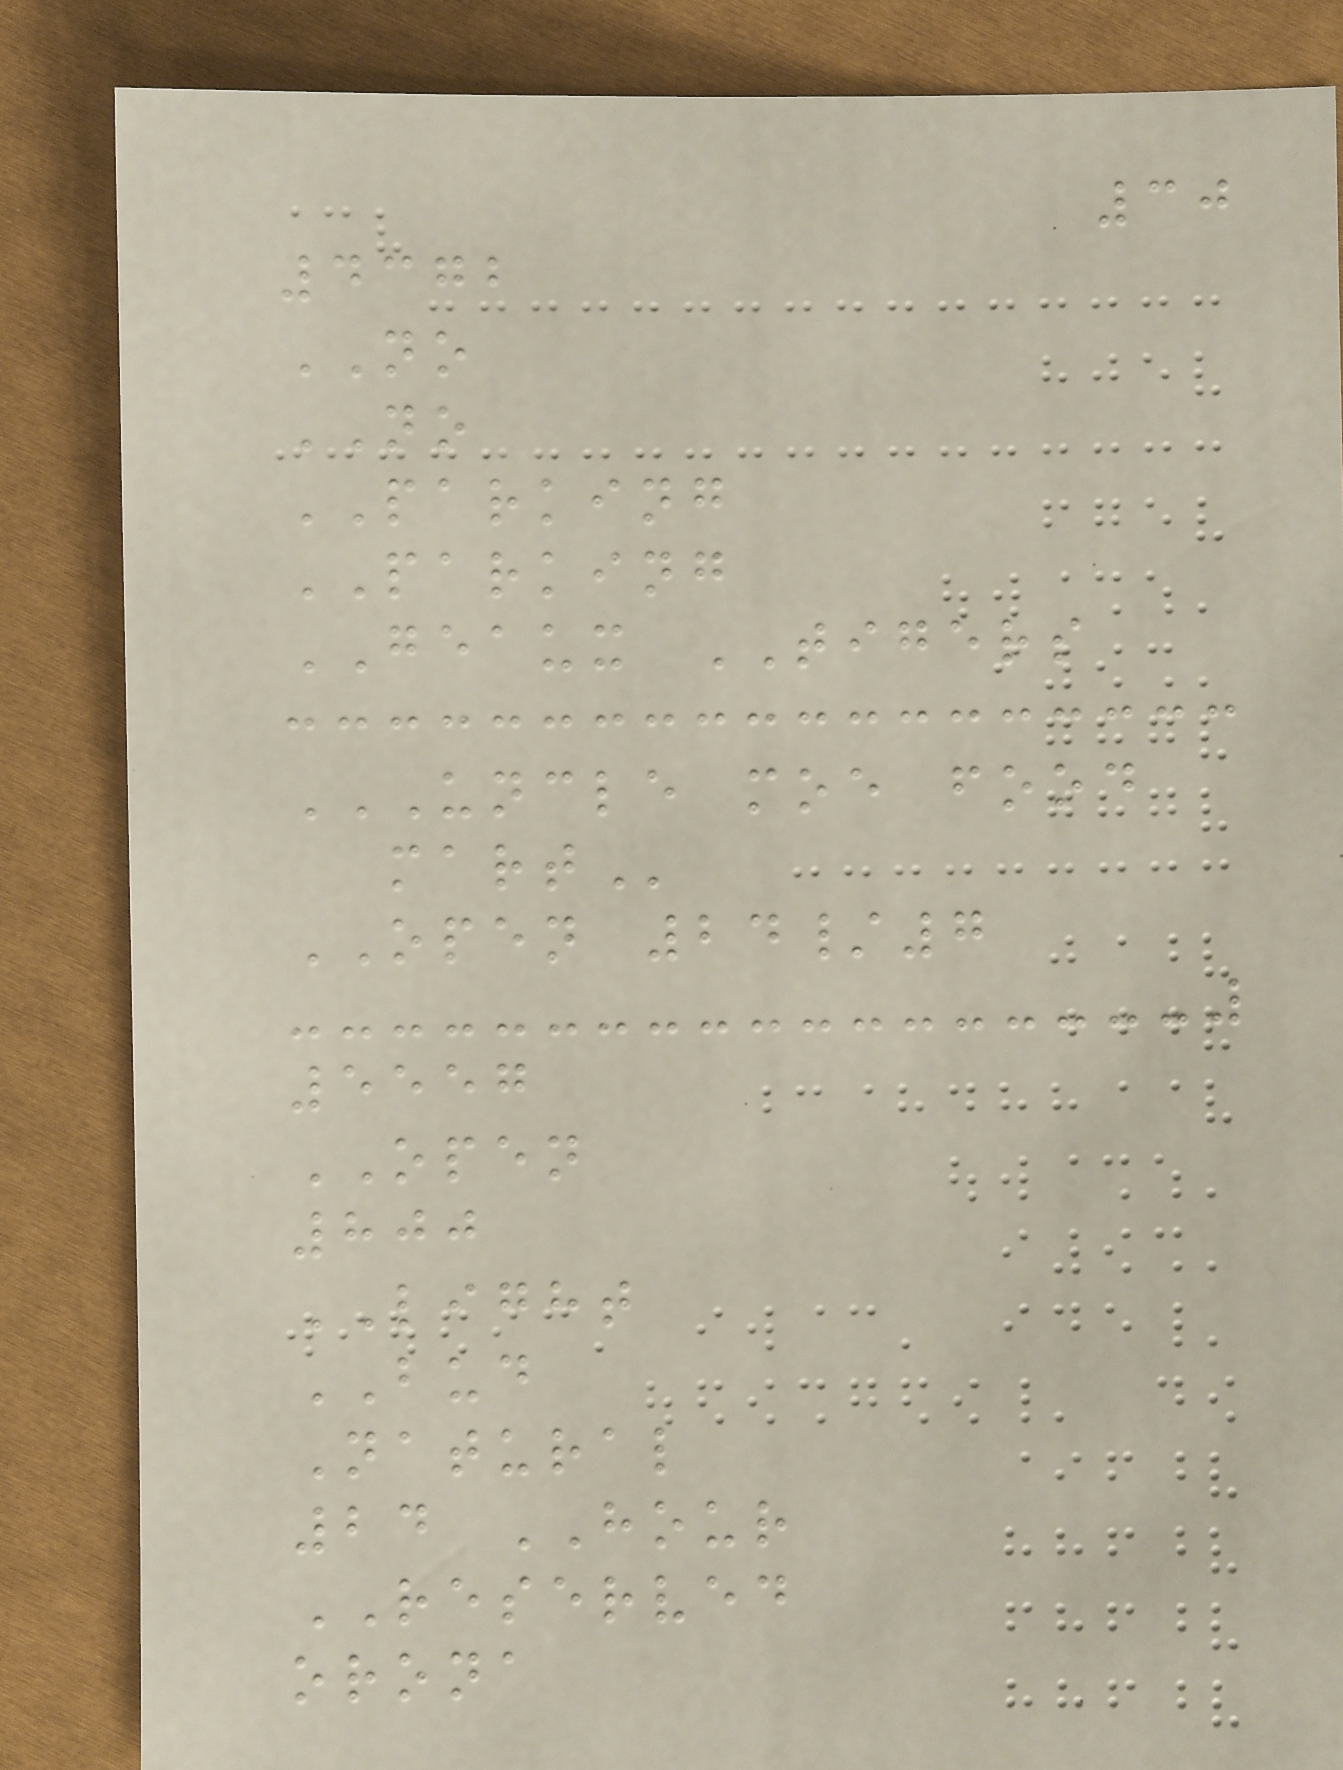30
4372
NO
NO
PARKING
PARKING
GEAUX TIGERS
UNCLE MOE FOOD
MART
OPEN 24/7
5557
OPEN
800
LIGHT
BUD
Natural
24 HOUR
RESERVED
orona
